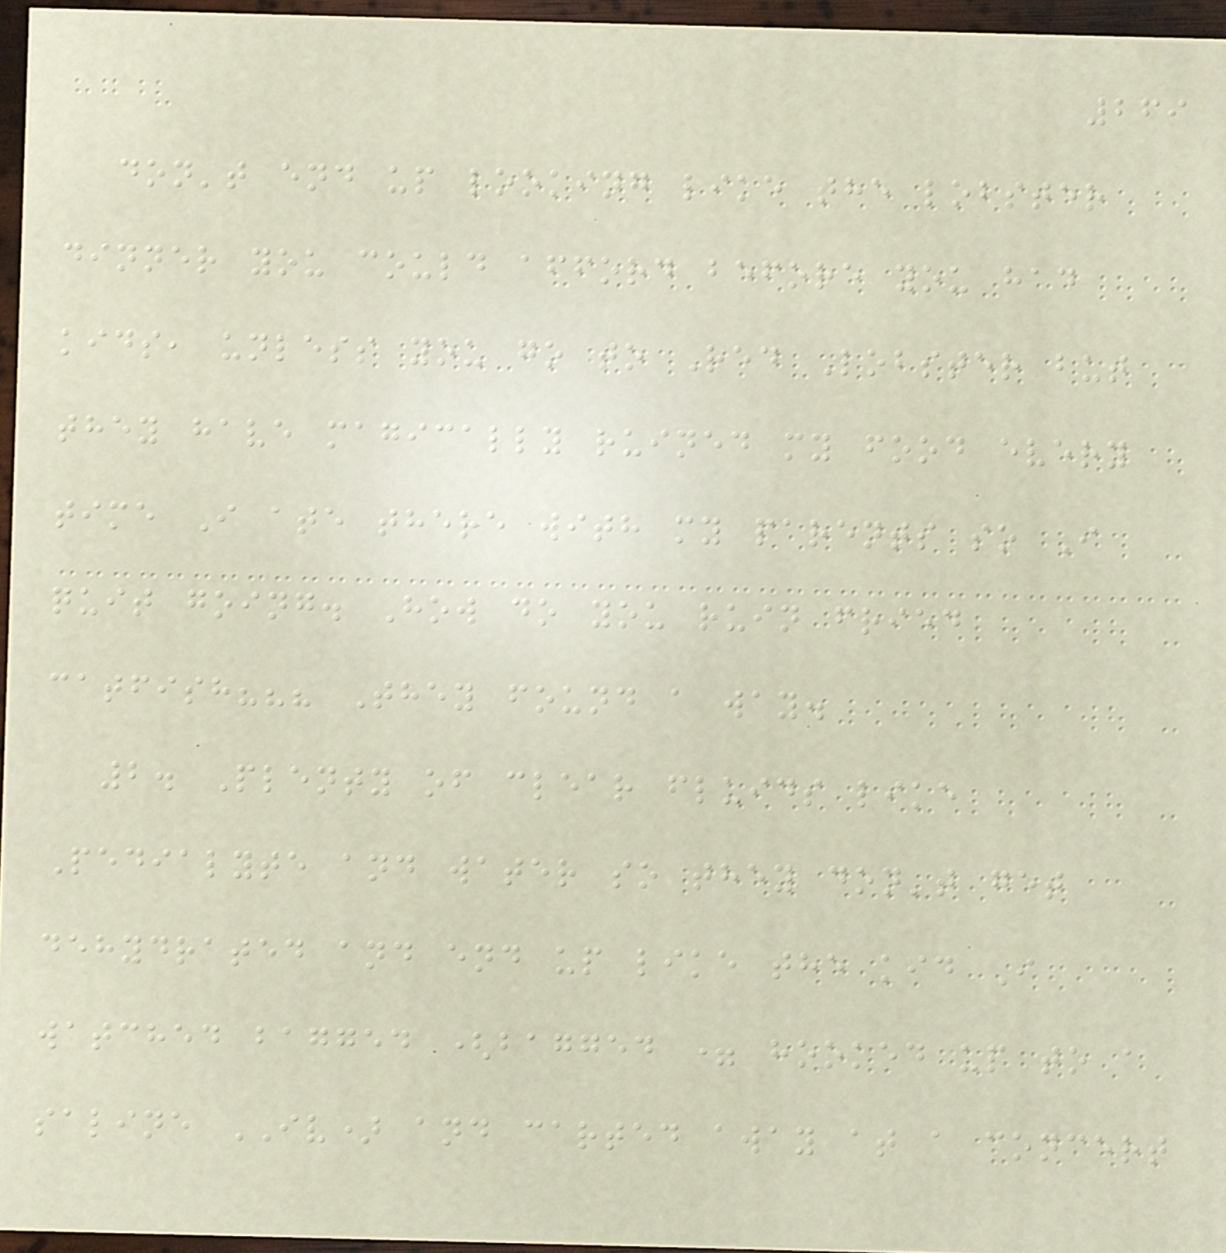269
don't end up looking like the lobster
dinner you could afford before you had
kids, unless you go to Red Lobster but
they have magically ruined my food every
time I ate there with my parents so I
quit going. How do you ruin fried
catfish??? They found a way.
2. Plenty of clear fluids like
Pedialyte and water so they don't get
dehydrated and end up like the kid I
watched bagged (bagged = hooked up to a
saline IV) and carted away at a concert
